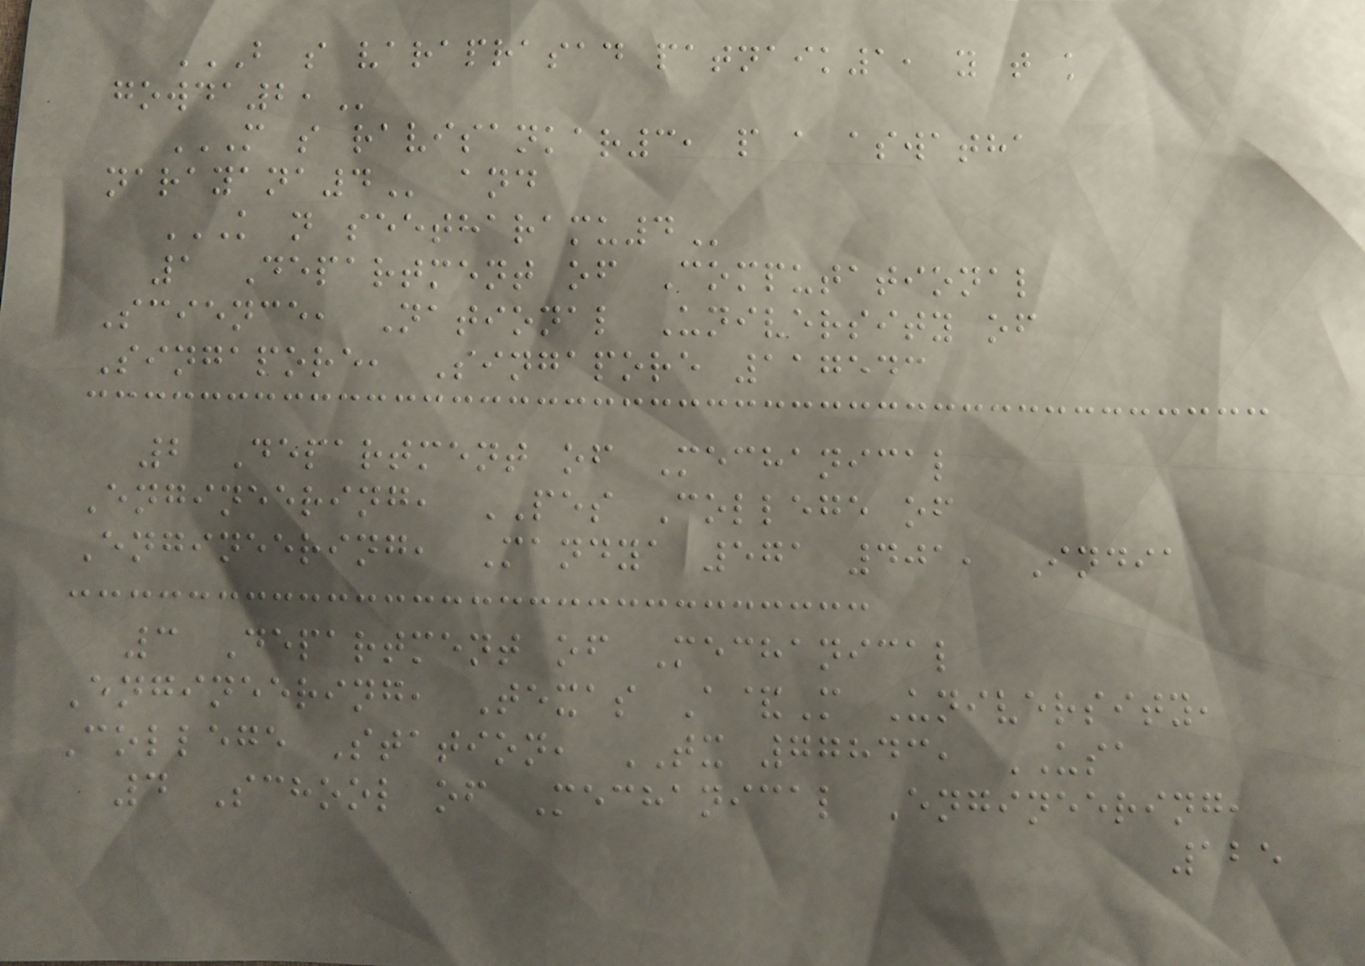B S VARAPRASAD PATNAIK1, Y T K
GOWDA2,
M S RAVISANKAR3, P A ASWATHA
NARAYANA4 and
K N SEETHARAMU4
1 Department of Computational
Science, National University of
Singapore, Singapore 117543
2 Department of Mechanical
Engineering, PES College of
Engineering, Mandya 571 401, India
3 Department of Mechanical
Engineering, Texas A&M University,
College Station, TX 77843, USA
4 School of Mechanical Engineering,
125
